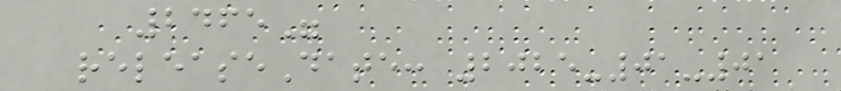2465"
releaseDate: 2025-01-01
